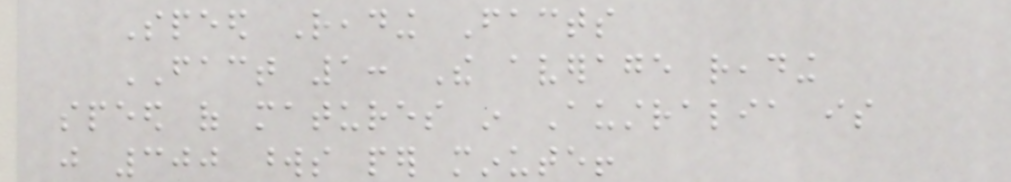Speed Reading Facts
FACT 1: The average reading
speed of matures in Australia is
just 300 words per minute!
